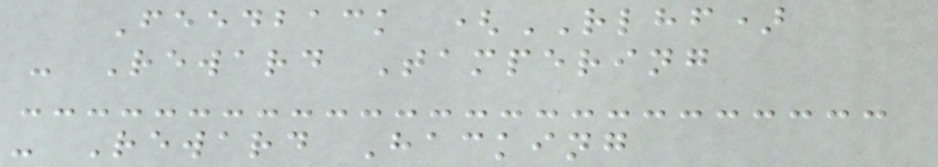Feedback (RLHF)
- Reward Tampering
- Reward Hacking
